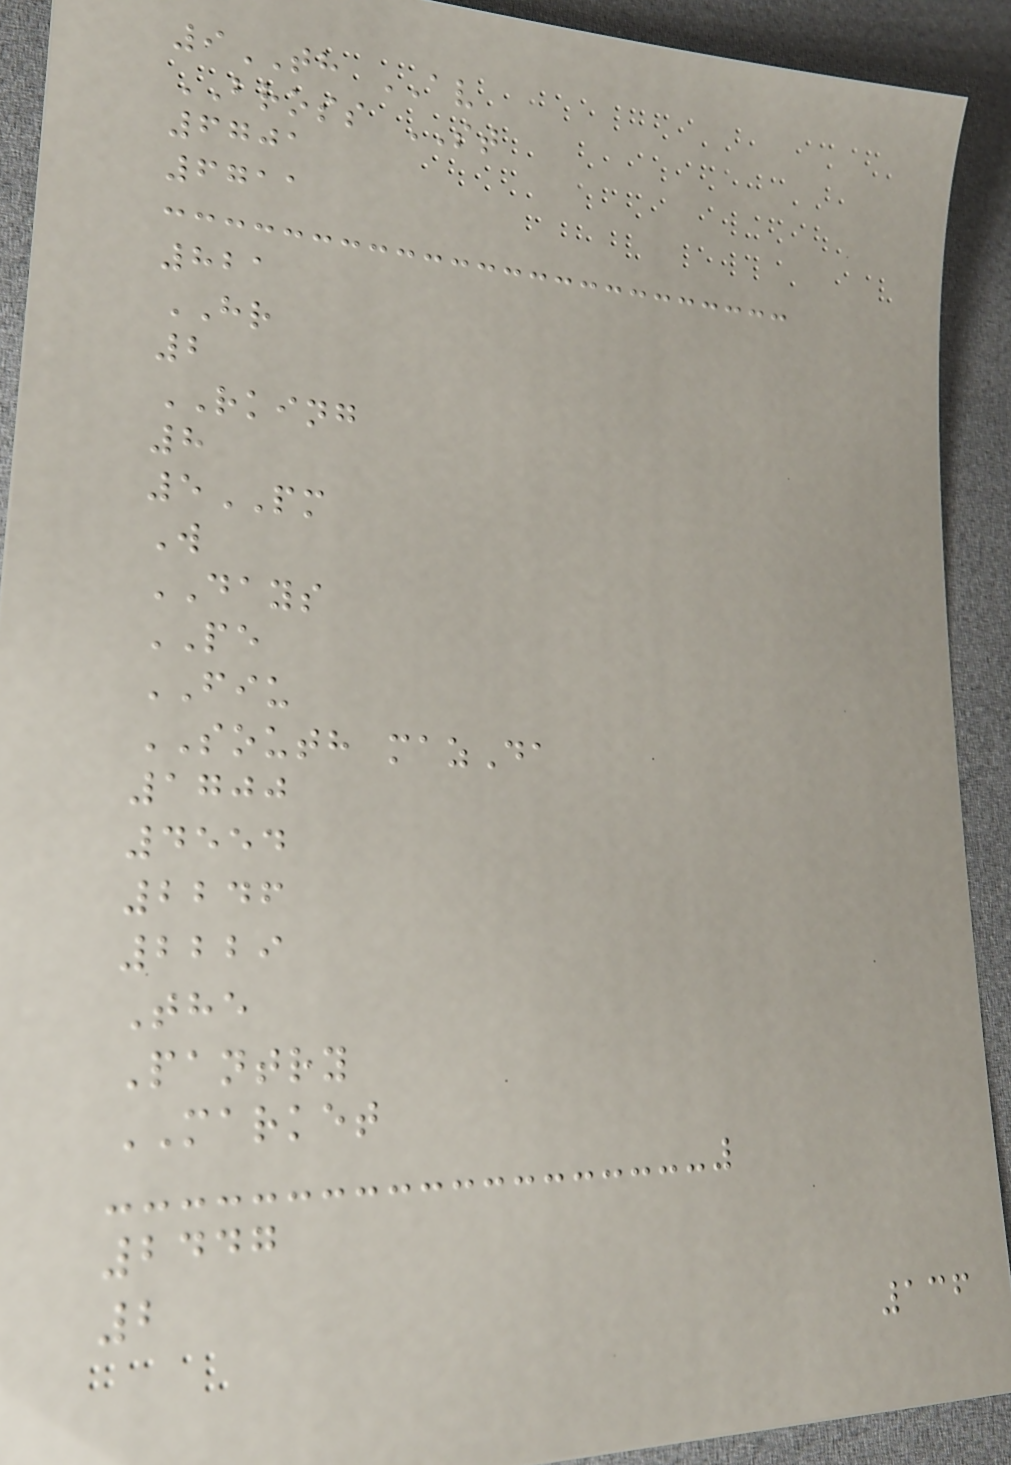9TH AV
BROSS ST
6701
6711
821
HR
2
RKING
8
5PM
W
DAYS
PE
FIU
SOUTH mazDa
1700
4554
2246
2229
The
Pantry
MARKET
2447
2
136
